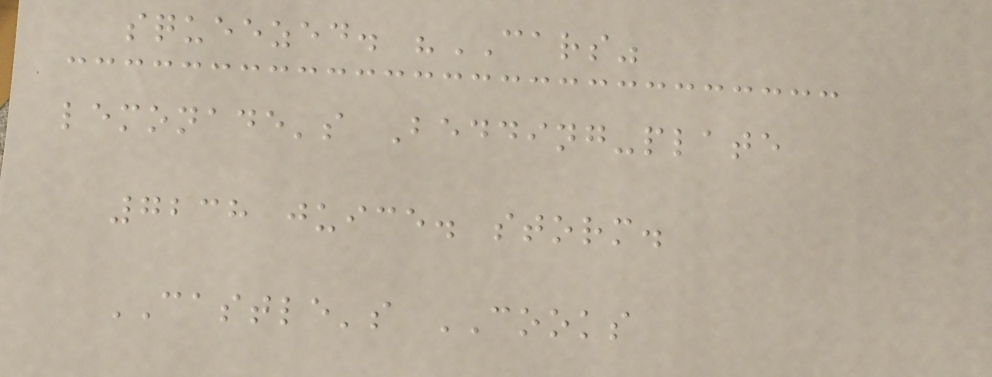squeezed. "CARS"
lemonade's Bedding-plate
7238 juice. storm.
CASTLE's COOKS
